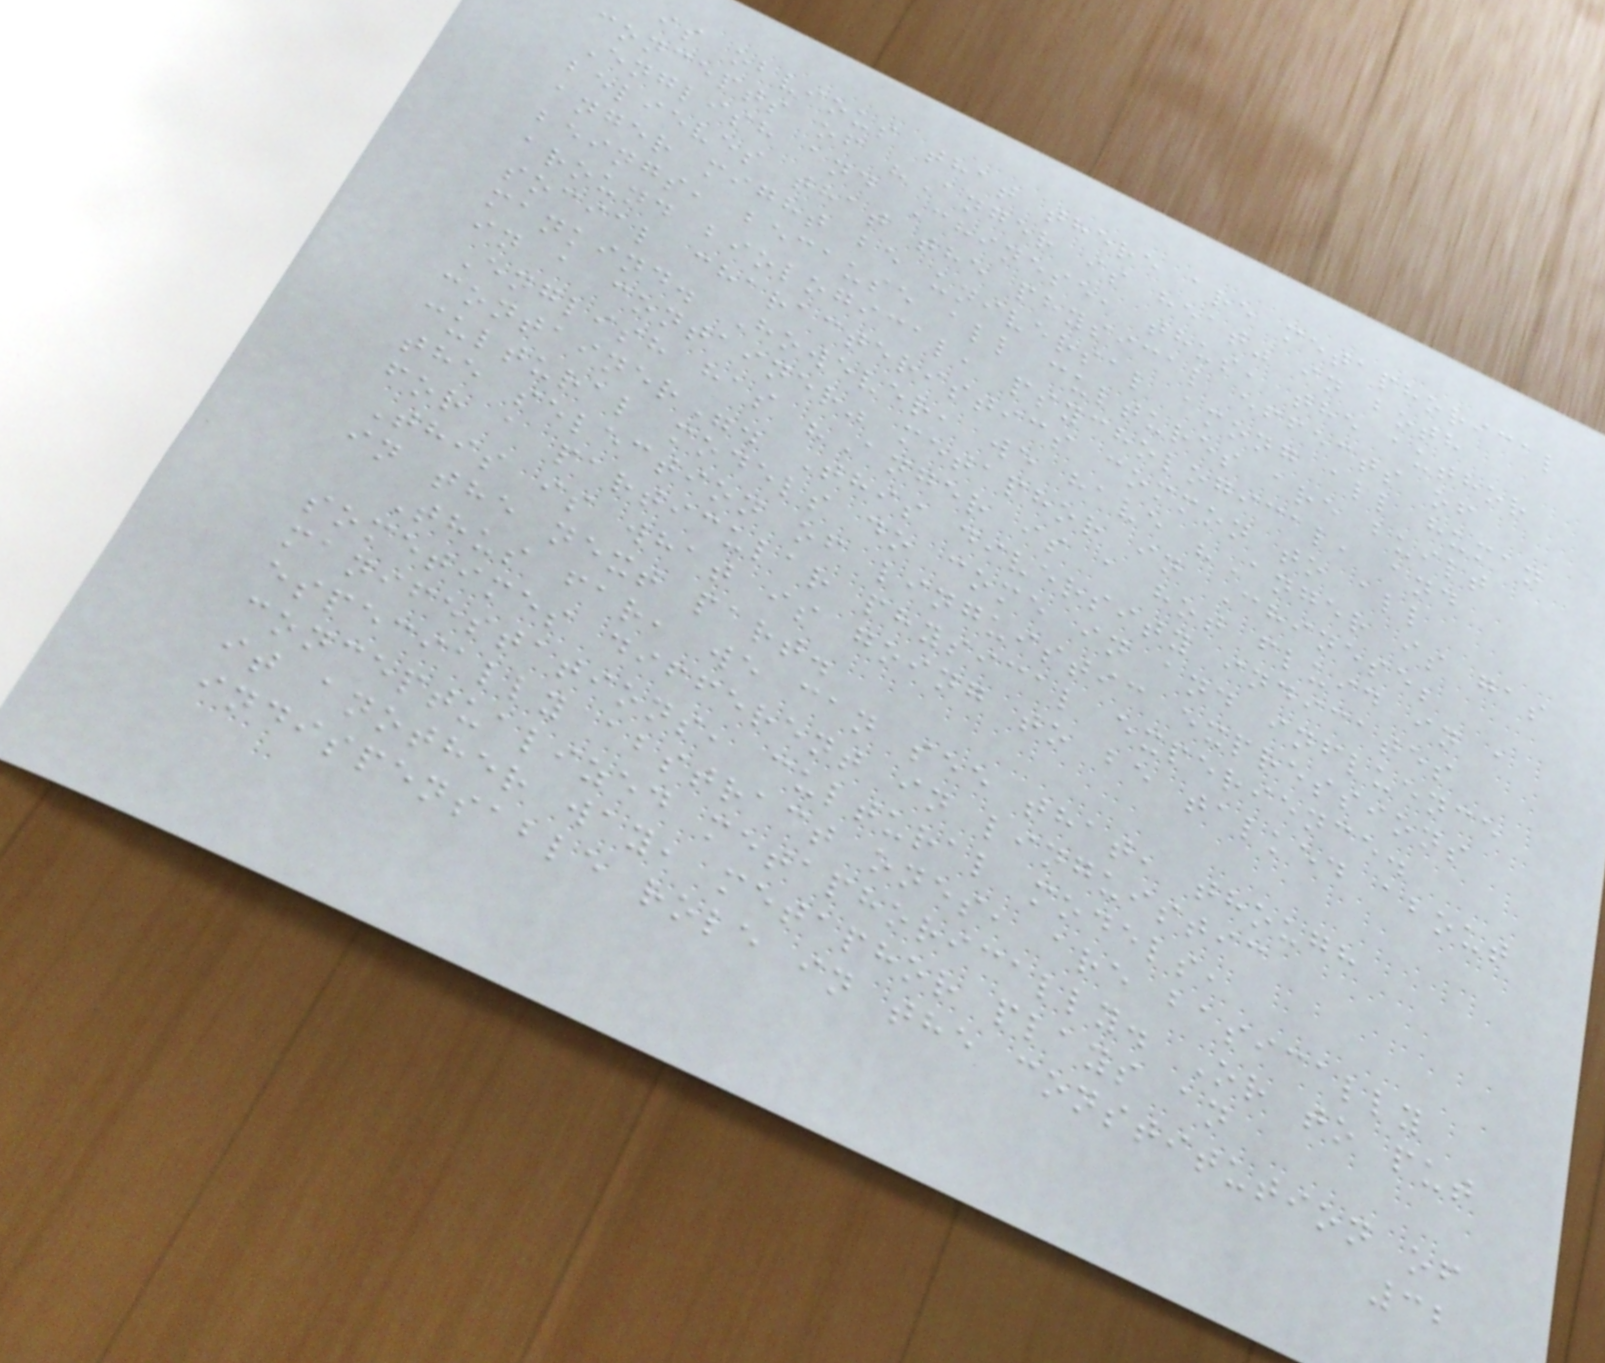is obvious that there are metaphorical
concepts of "Anger is heat" in both
English and Chinese, thus, the author
believes that the physical effects of
anger might be universal among all human
beings, because all cultures are built
around biological, psychological, and
social characteristics common to all
mankind. However, we have "Anger is gas
in a container" metaphor in Chinese;
English has "Anger is a hot fluid in a
container". This diversity indicates
cultural models do come in and influence
the selection of linguistic expressions
for a particular physical experience.
This is what is going to be talked about
in the next part.
Thus far, we can see that, though
sometimes different in linguistic
manifestations, cultural models,
especially abstract ones, are basically
conceptualized metaphorically. Or to put
it another way, metaphor plays an
indispensable role in the constitution of
32
